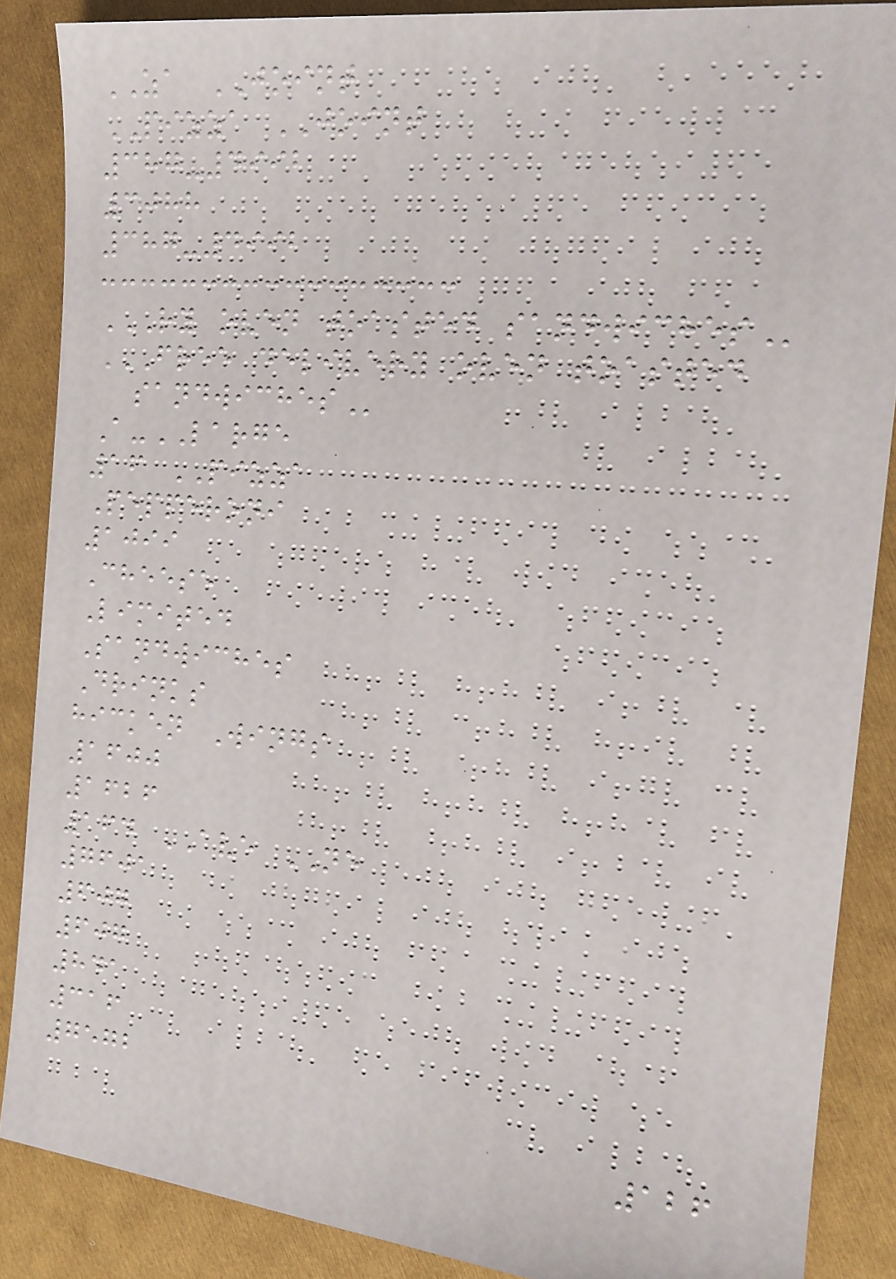ZA JOINT
PIZZA JOINT
387-4992
3088
387-4992
RY OVEN TOASTED SANDWICHES
FREE DELIVERY OVEN TOASTED
SANDWICHES
A-LARGE
16 PIZZA
Pepperoni
1099
Cheese
Limited
Sandwiches
Drinks
hicken Wings
1600
1626
164 AVE NE
7601
607
607
841
316
7572
126
